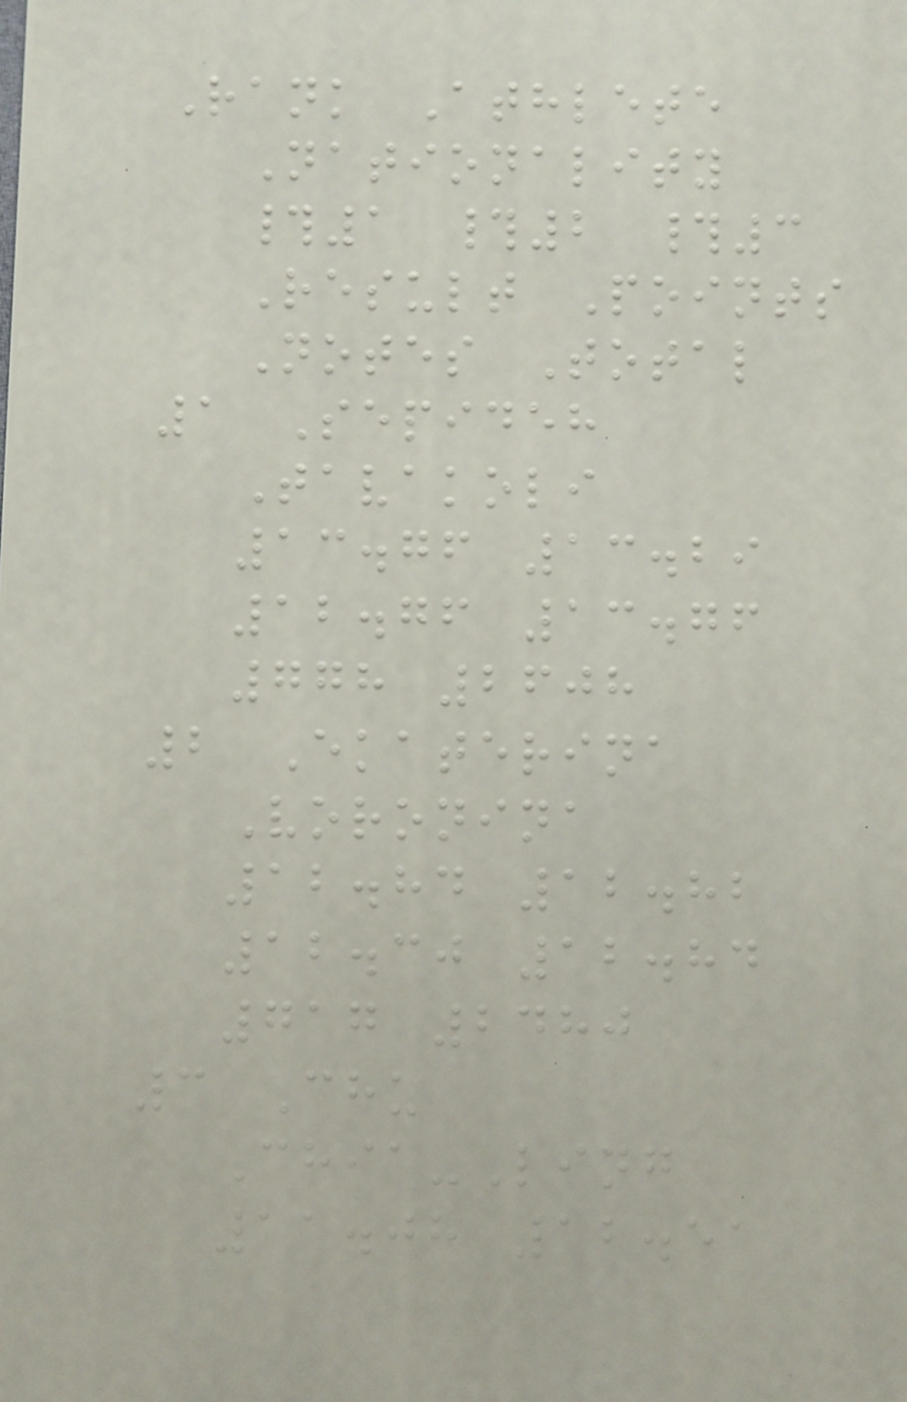Rank Athlete
Nationality
#1 #2 #3
Result Points
Notes Total
1 Sepideh
Tavakoli
13.76 13.29
12.76 13.76
778 2608
2 Ekaterina
Voronina
12.84 12.82
12.30 12.84
717 2480
3 Chu
Chia-Ling
11.08 12.51
